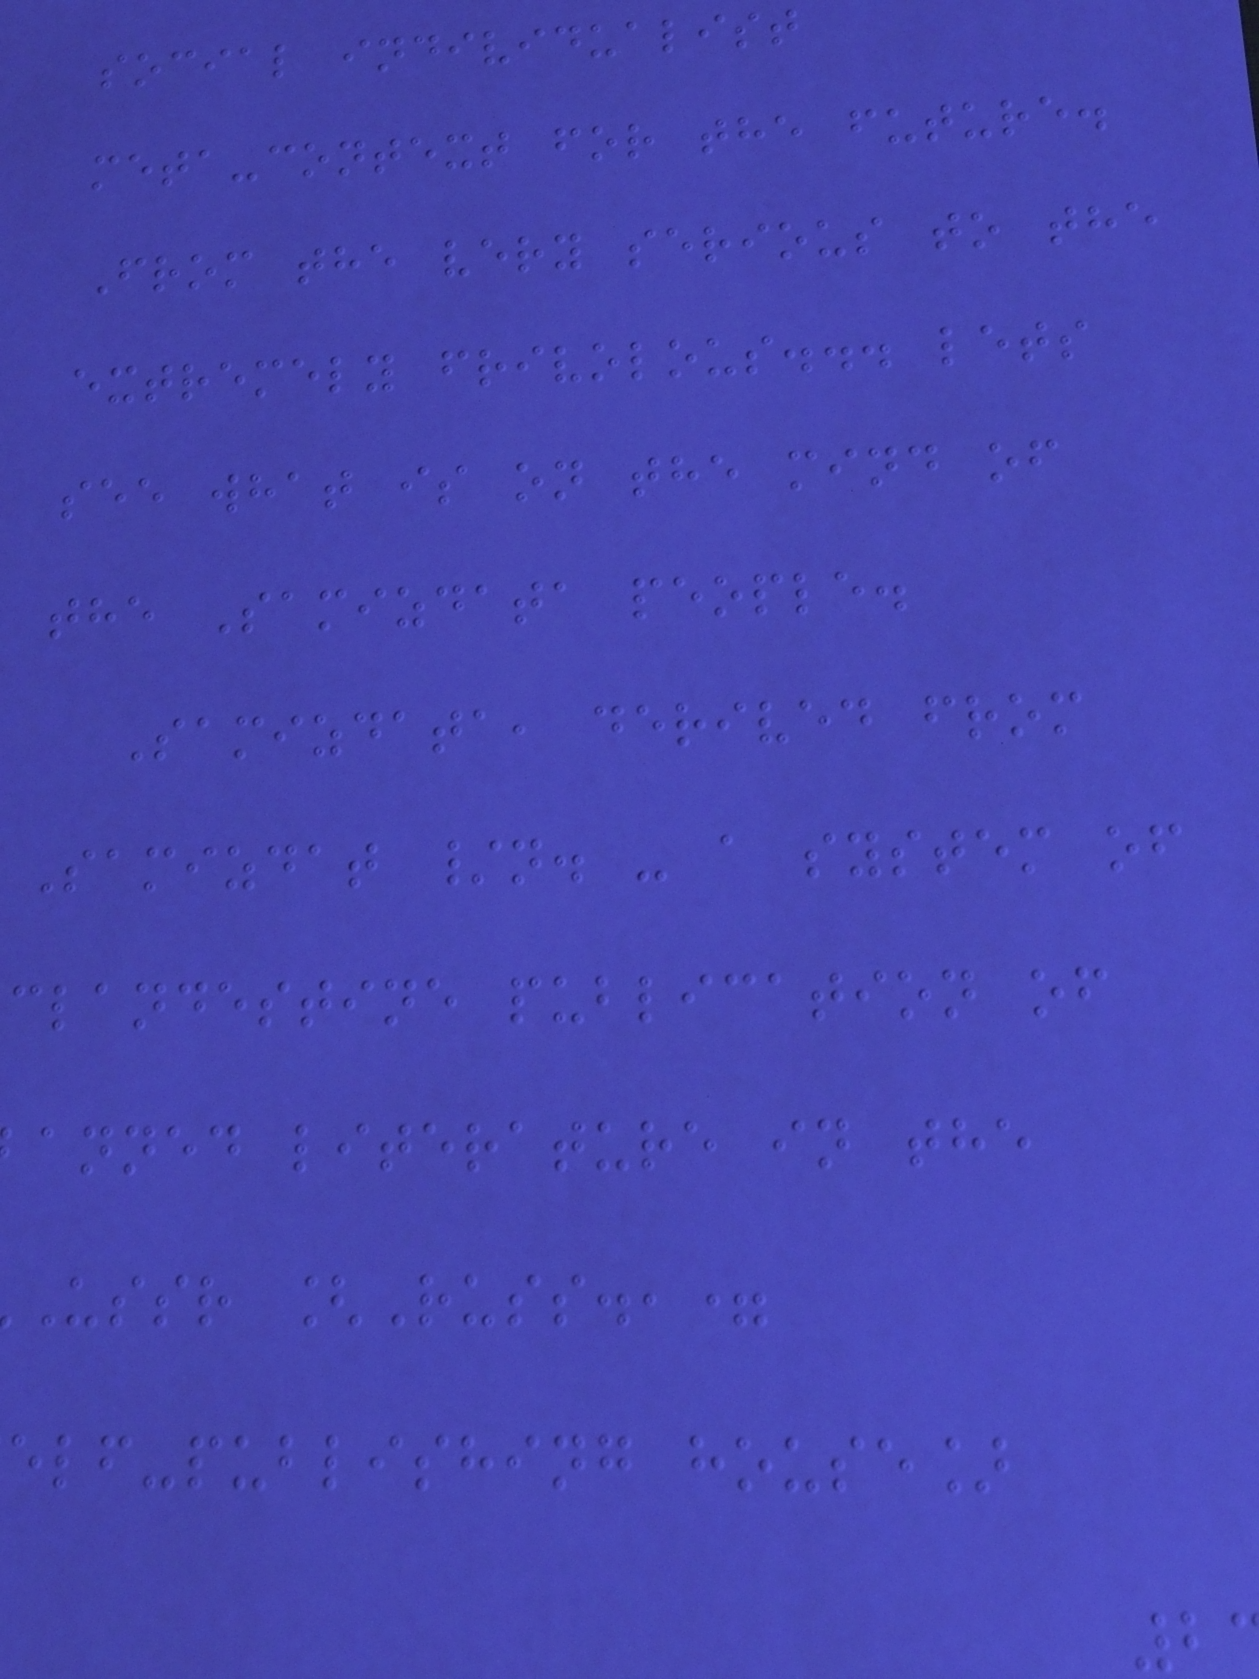social individualist
meta-context for the future.
From the very serious to the
extremely frivolous... lets
see what is on the mind of
the Samizdata people.
Samizdata, derived from
Samizdat /n. - a system of
clandestine publication of
anned literature in the
ussr [Russ.,=
elf-publishing house]
